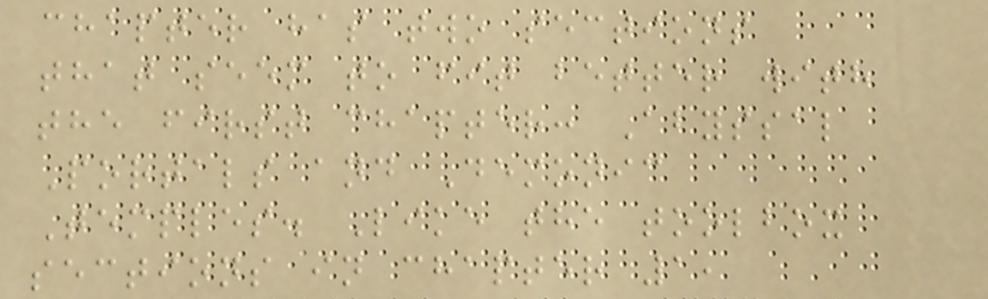chapter has two sections
that seem to fit better with
the first chapter: Abyssal
Portals and Demonic
Temples. Like the toolbox
sections in chapter 1,
